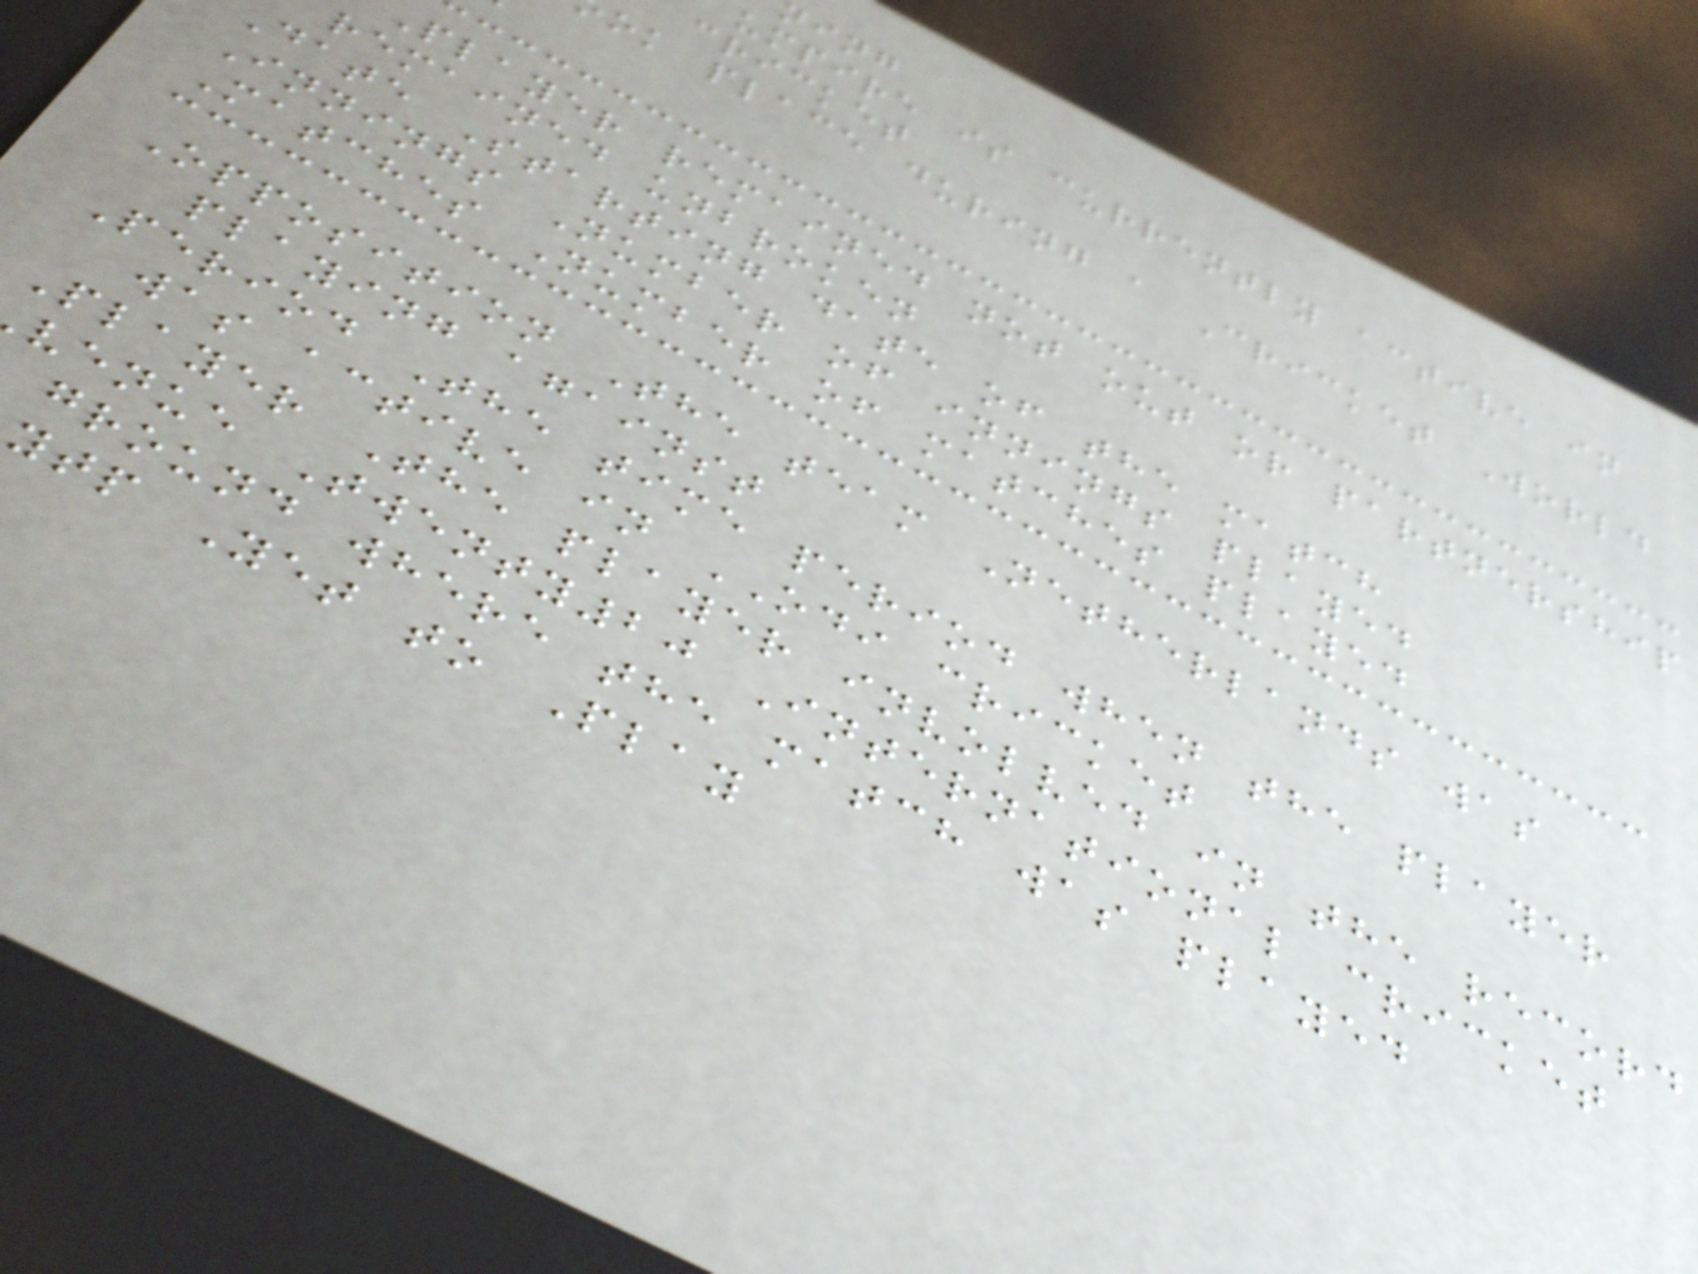ning
umpire is currently active in
cricket
ok place during a Cricket World
Player remained not out or partnership
remained unbroken
Date Starting date of the match
Innings Number of innings played
Matches Number of matches played
Opposition The team Netherlands was
playing against
Period The time period when the player
was active in ODI cricket
Player The player involved in the record
venue Twenty20 International cricket
ground where the match was played
ytp Yet to Play
